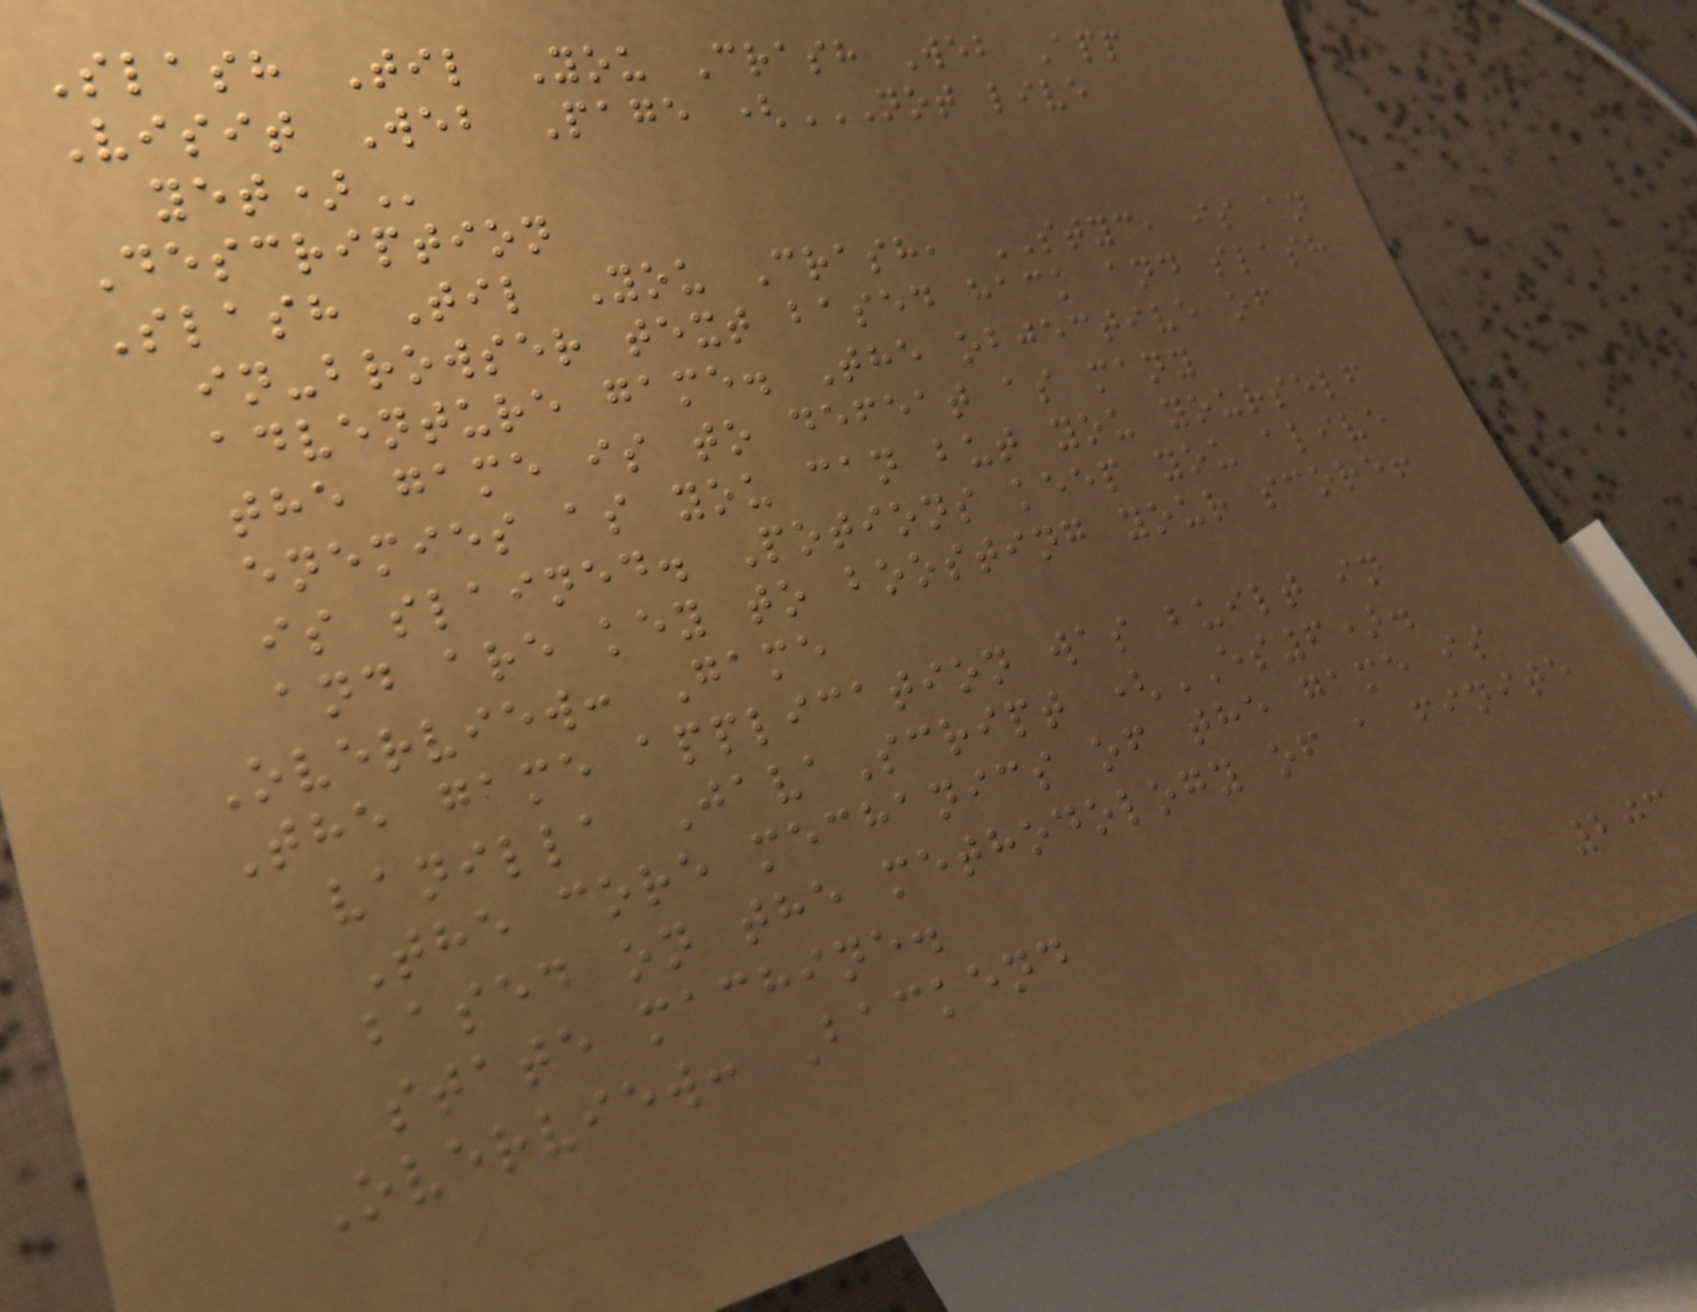Slash Til You Crash Web App
Visit Web Page (NOT LIVE
YET)
Description
Slash Til You Crash, STYC, is an
in-browser text based hack and slash
adventure game. The objective of
the game is to defeat as many
enemies as you can but you yourself
is slained. Potions keep you alive
and are key to boosting your score!
Overview: Game
The game application was built in
vanilla JavaScript (ES6).
The core mechanics of the game is
based on the methodology of a finite
state machine.
Overview: Backend
203
